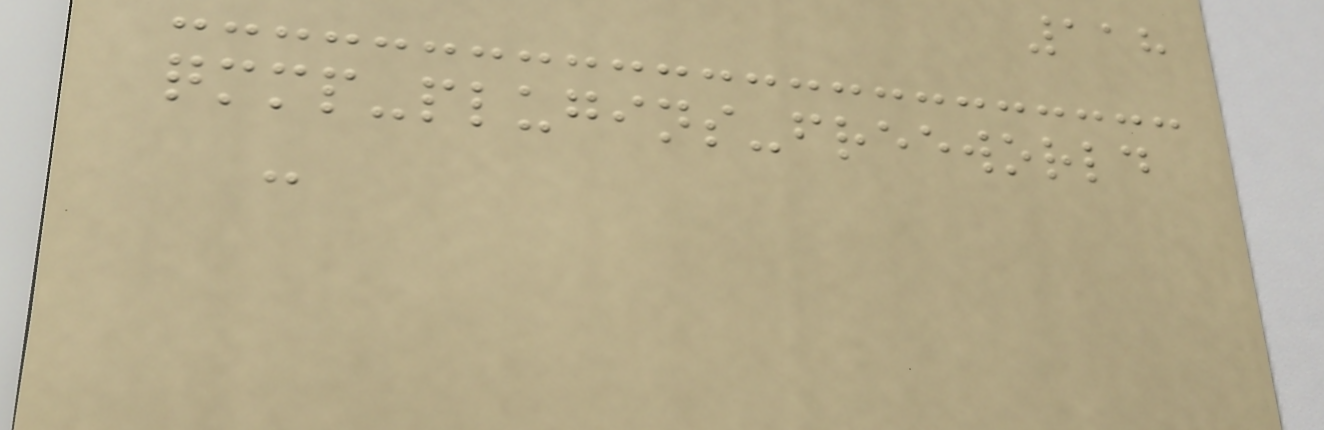118
qmmp-plugins-freeworld
-
